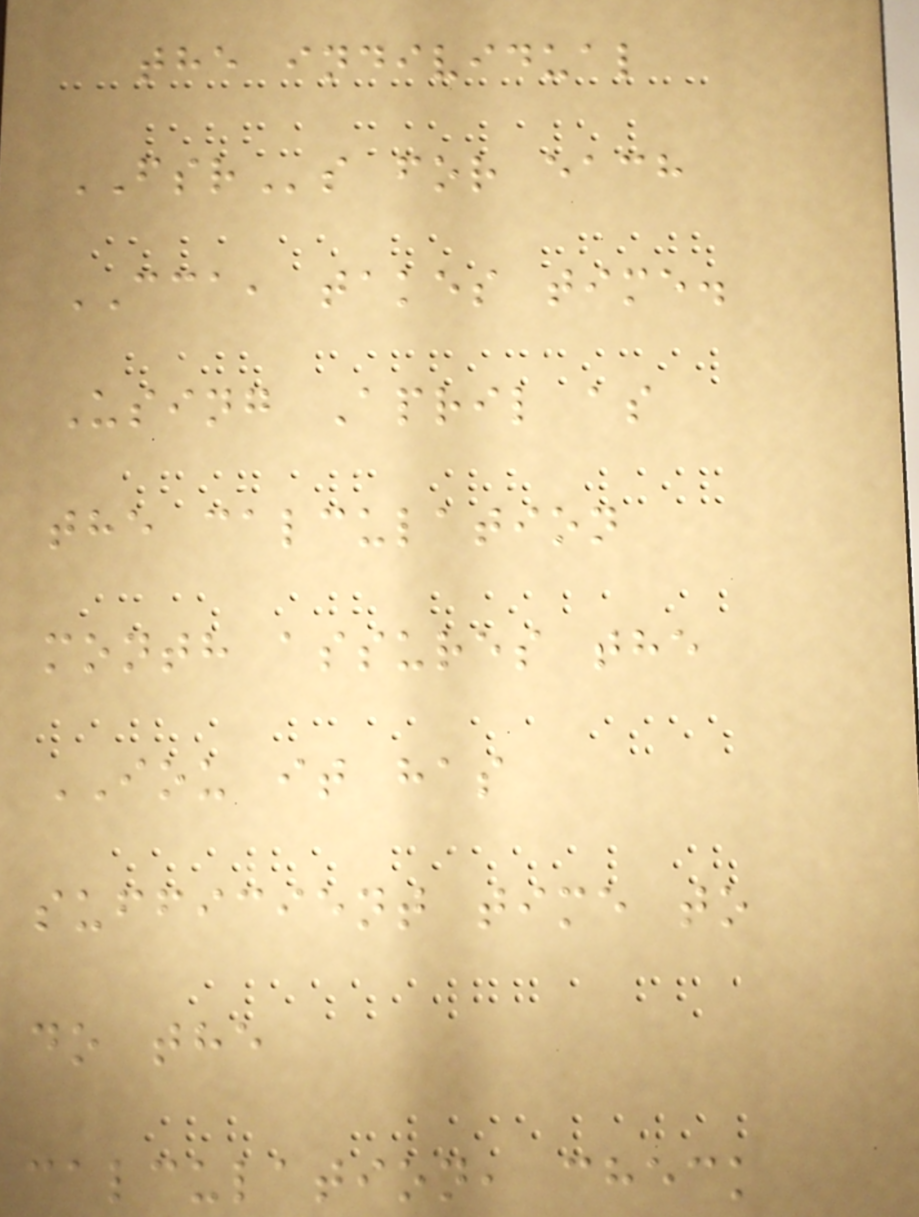the individual
FSRs for each
CCA, takes time.
Using April as
the calculation
month assures the
IOU it has
sufficient time to
do the
calculation, check
